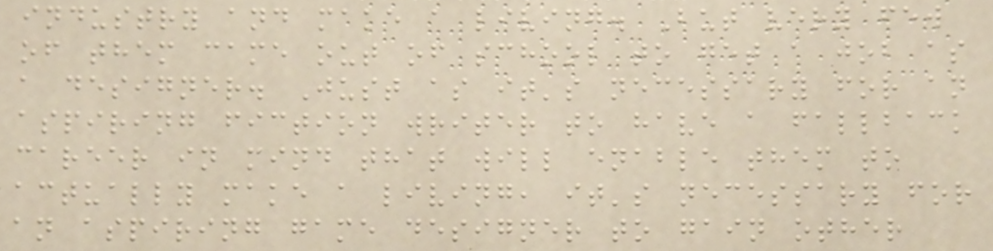industry and make a living. But very few
of them came out of school to get a job as
a designer. Just as it's necessary for an
aspiring fiction writer to have a fallback
career in mind that will enable them to
actually make a living, it's necessary for
an aspiring game designer to gain other
